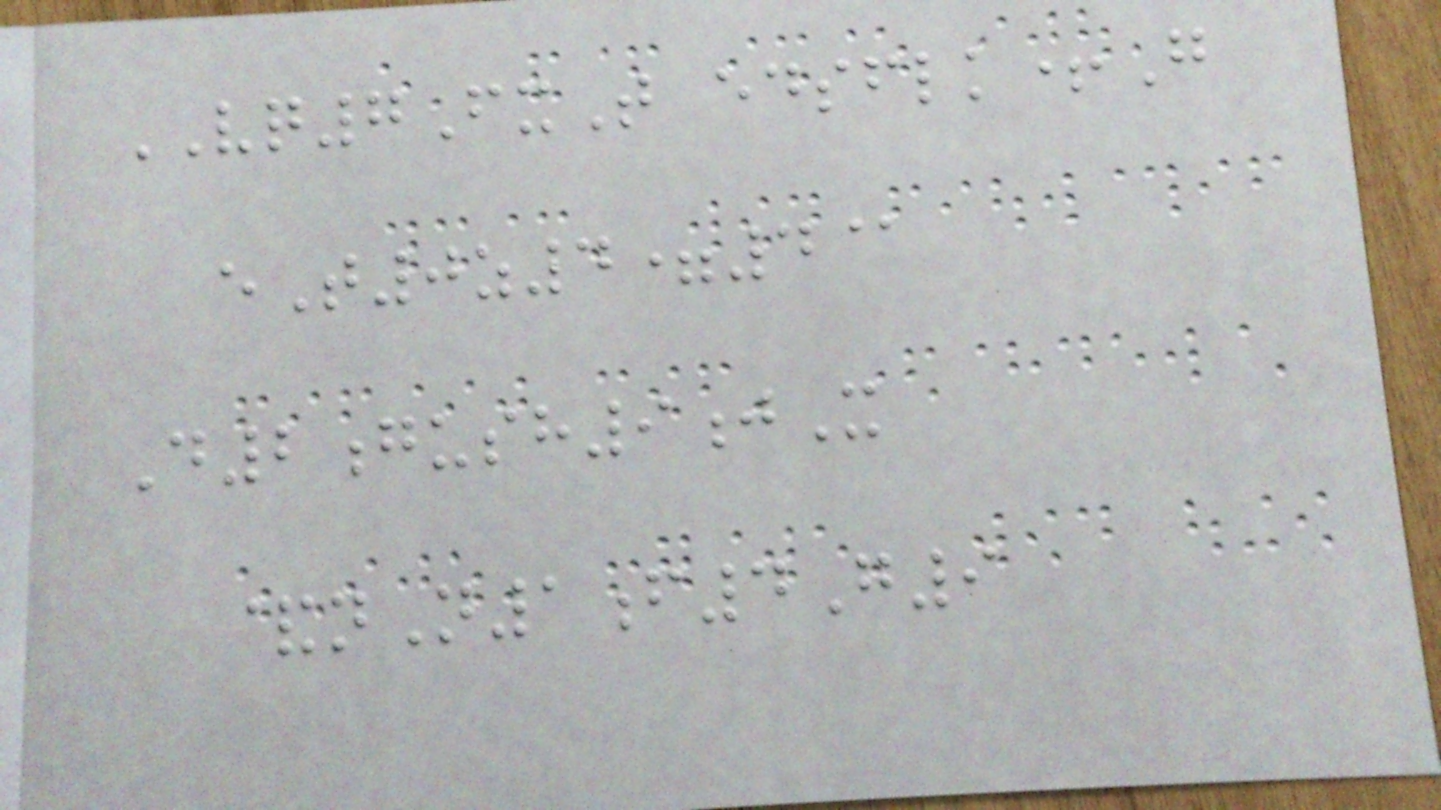VQ7FxT edsflk+G
eT0z4=4@
D2gush9jX
&nN1f4G9
